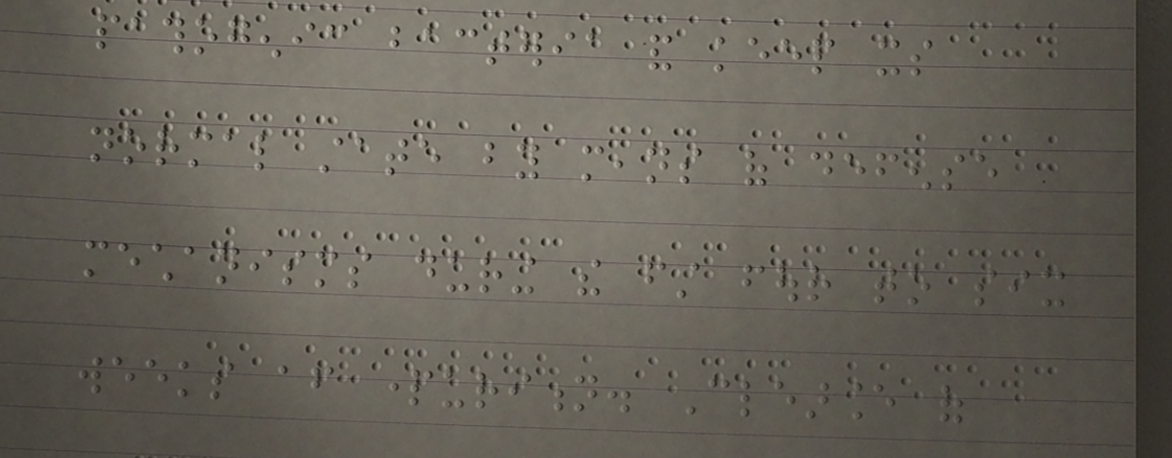pathogenic bacteria and keep its
normal state by means of defense
mechanisms during the first four to six
weeks after parturition. Clearance of
